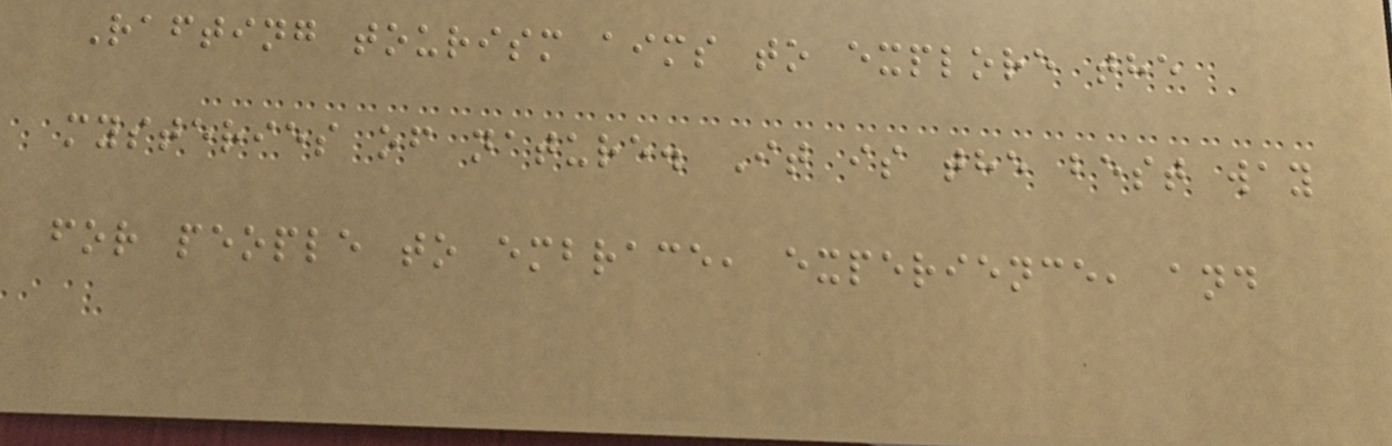Rafting tourism aims to explore the
mysteries of nature. It is the best way
for people to embrace, experience, and
